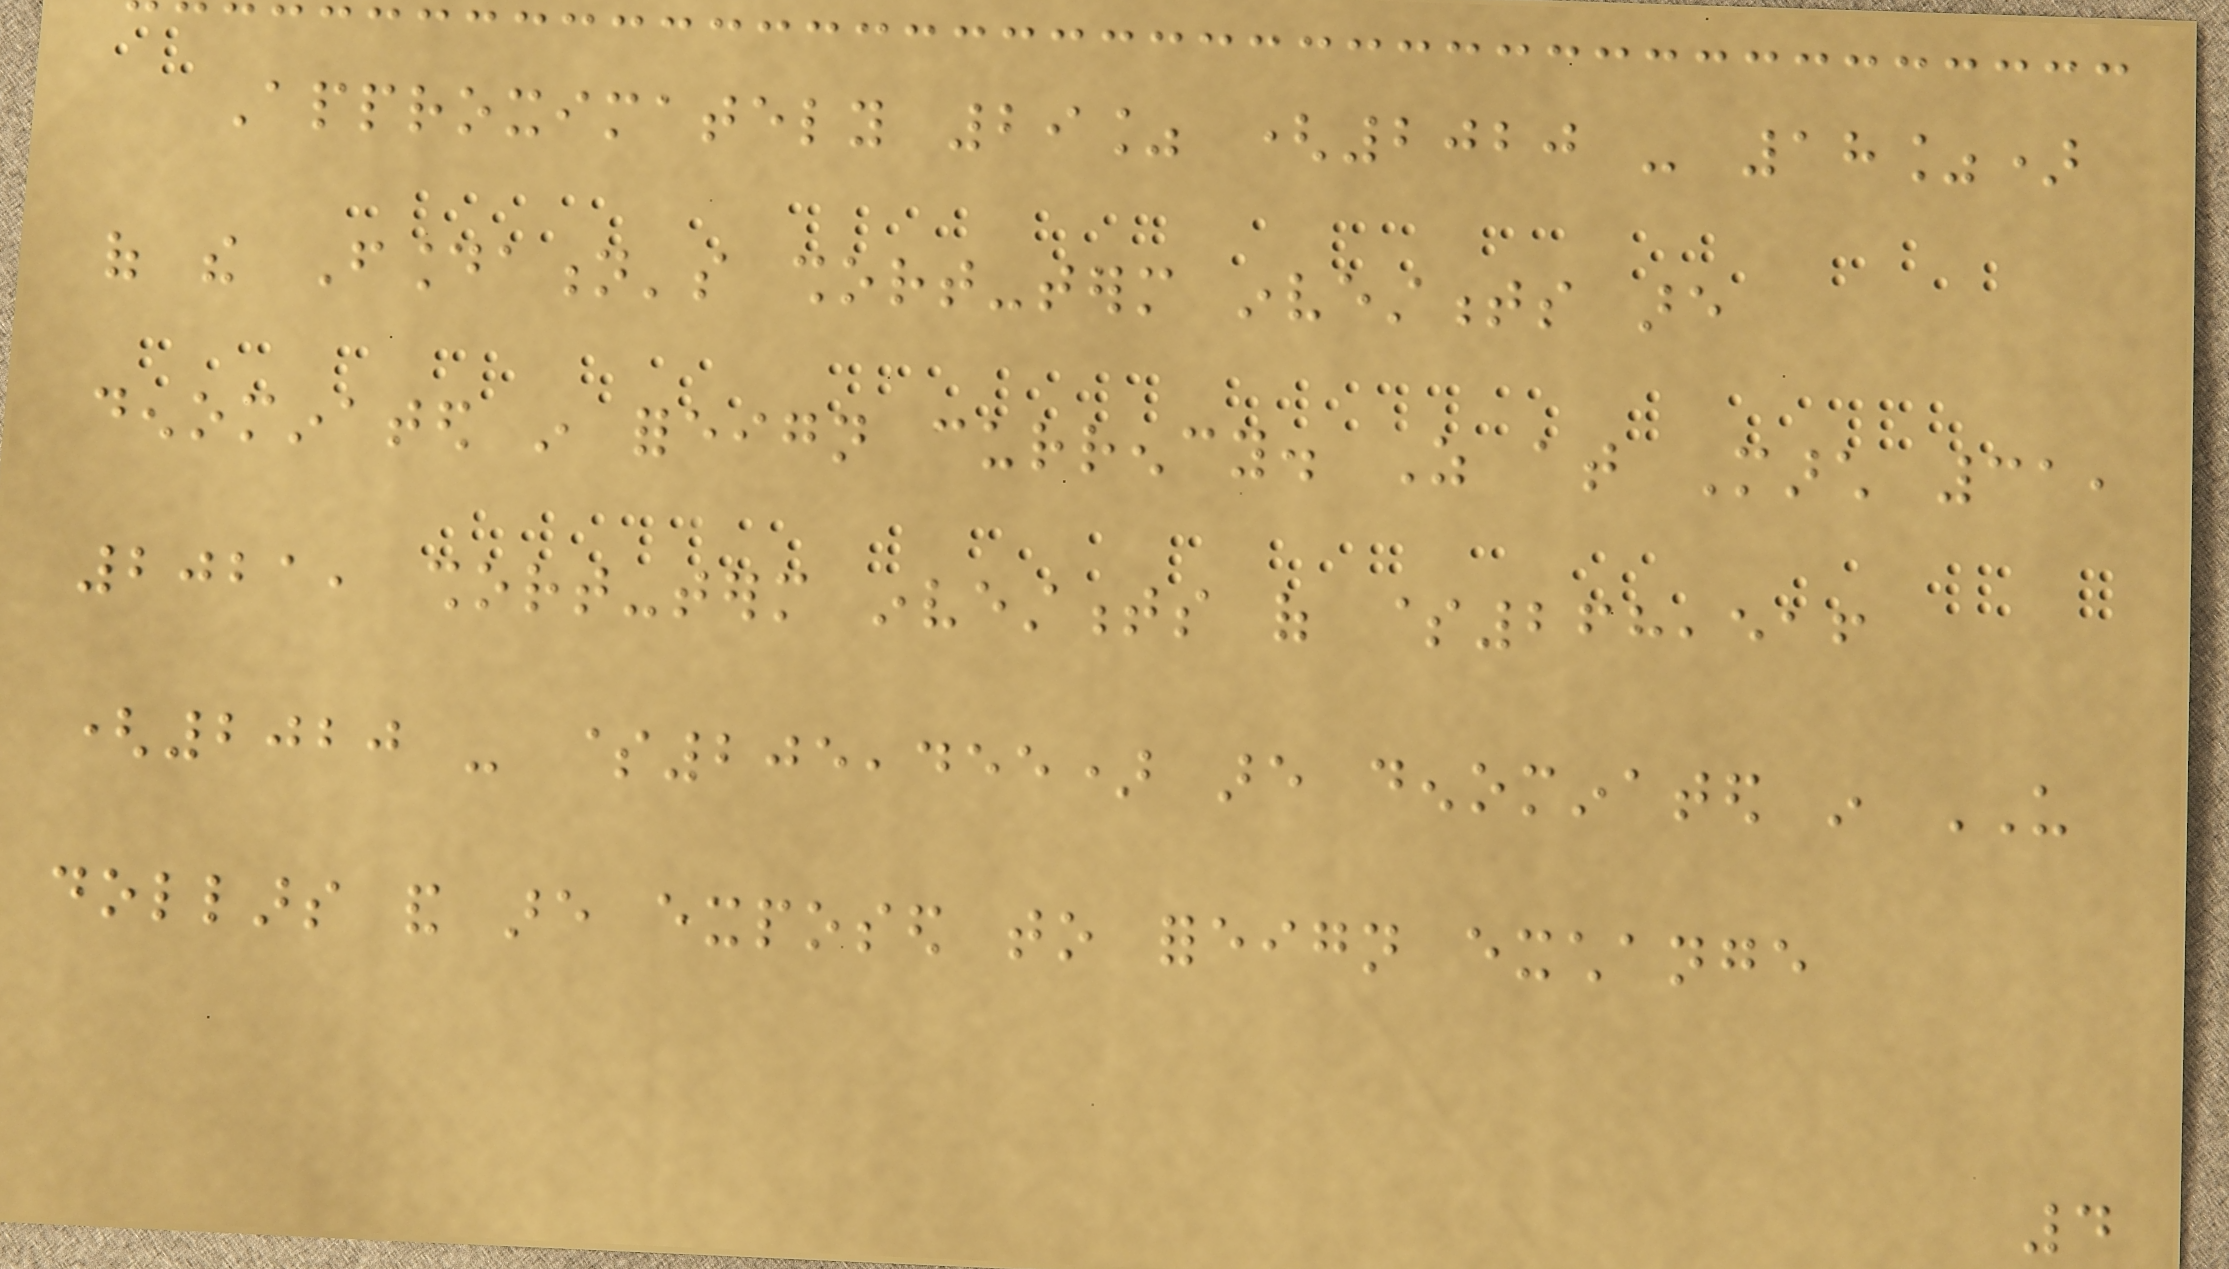Approximately 29% (2020 - 18%)
of the Foundation's short-term investments are
denominated in foreign currency. As at March 31,
2021, short-term investments of $268,516
(2020 - $205,455) are denominated in US
dollars and are exposed to foreign exchange
4
